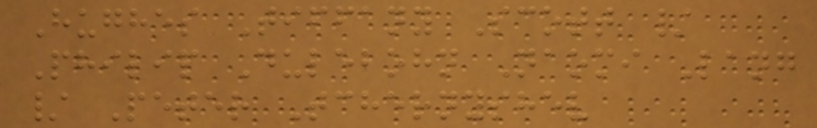Hughes Tiffany Scott /
Philip Dulebohn Naomi Lang
/ Peter Tchernyshev
